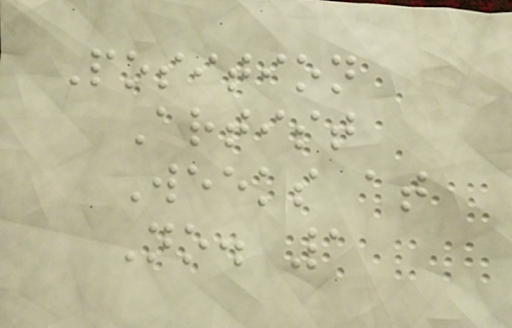Position
Artist
Weeks at
No. 1
